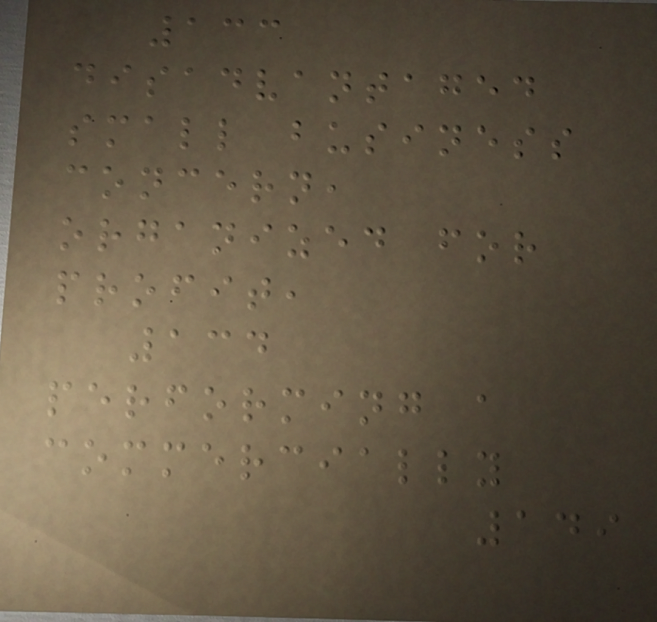133
disadvantaged
small business
concern,
organized for
profit,
134
performing a
commercially
149
